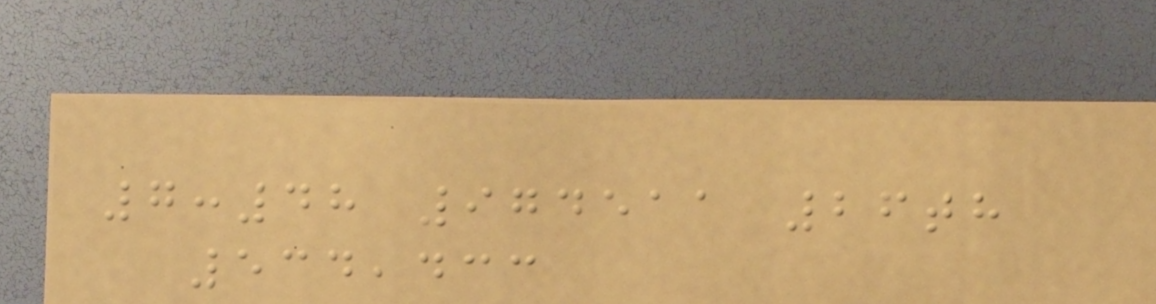7:48 974511 26th
534,433
